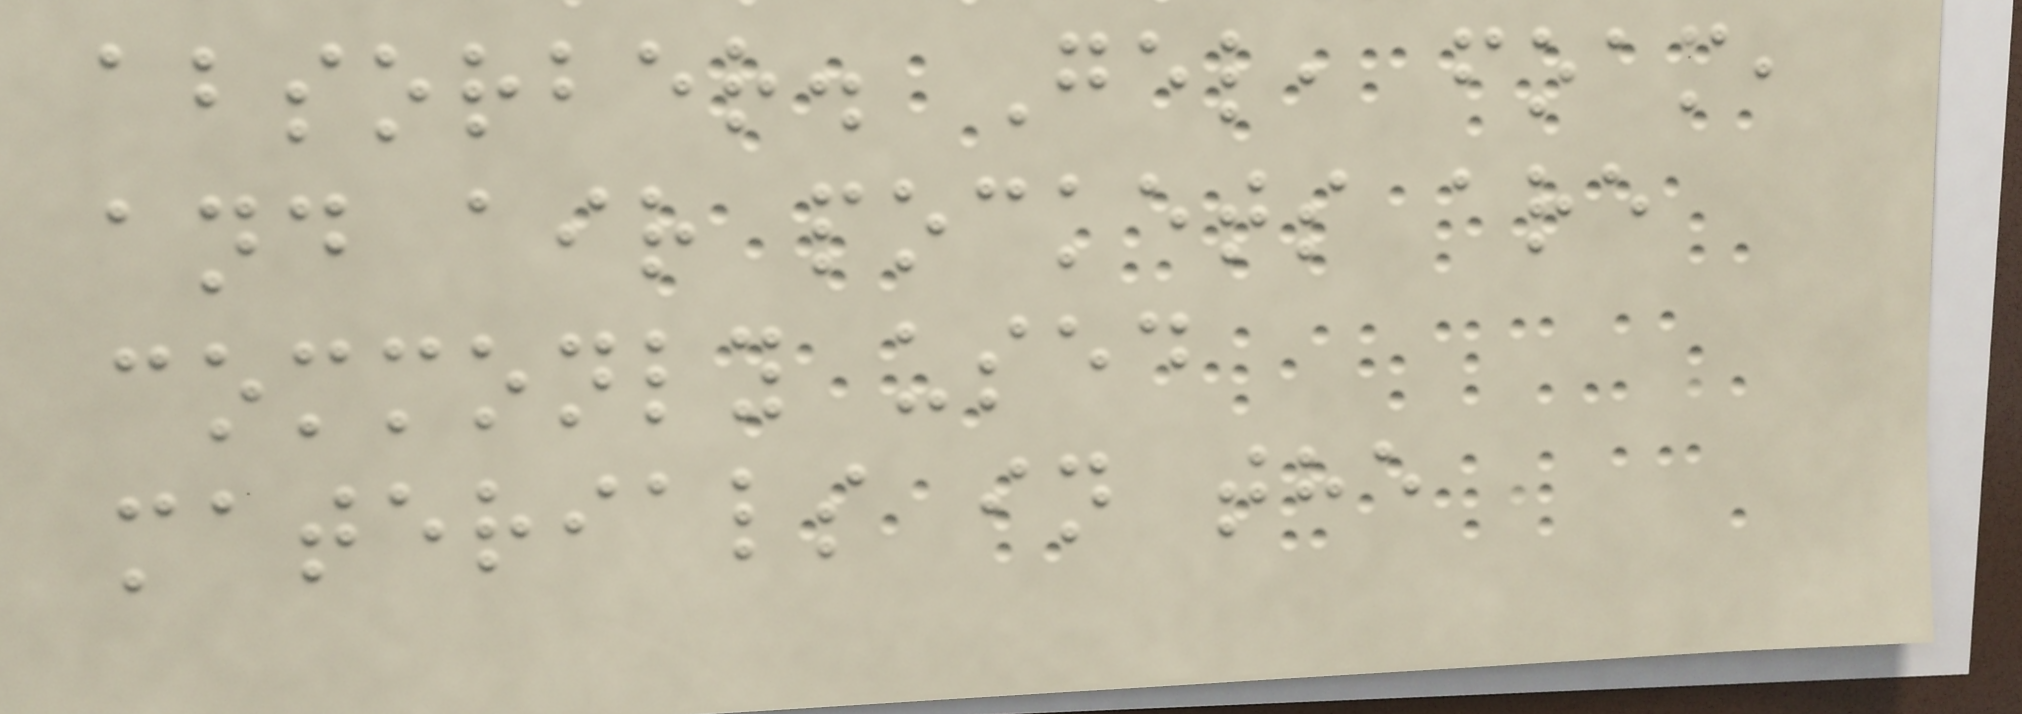absorber. Gel, foam,
and air pockets are
commonly used
materials in the
